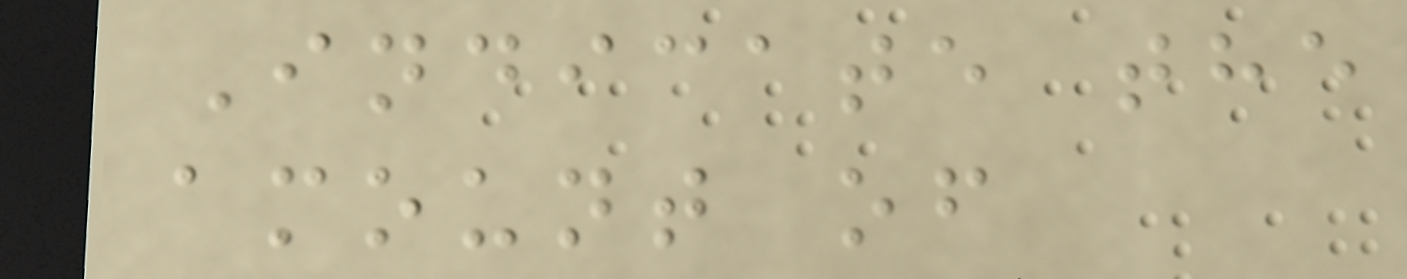Indicate the
amount of
